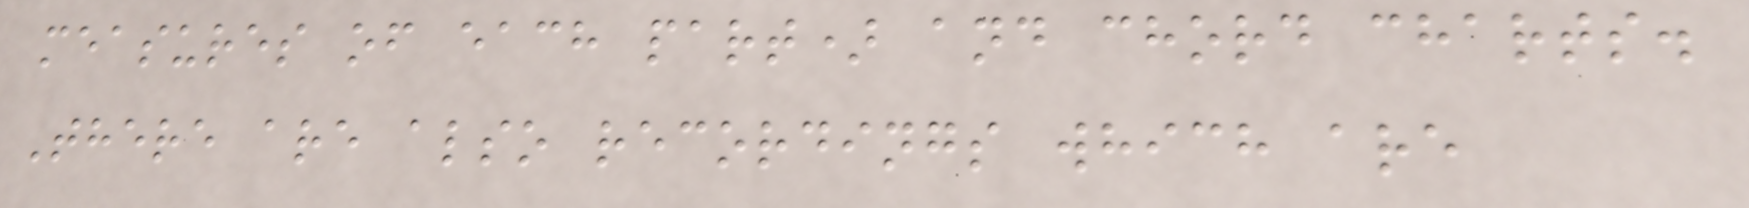measures of each part) and chord charts.
There are also recordings which are
